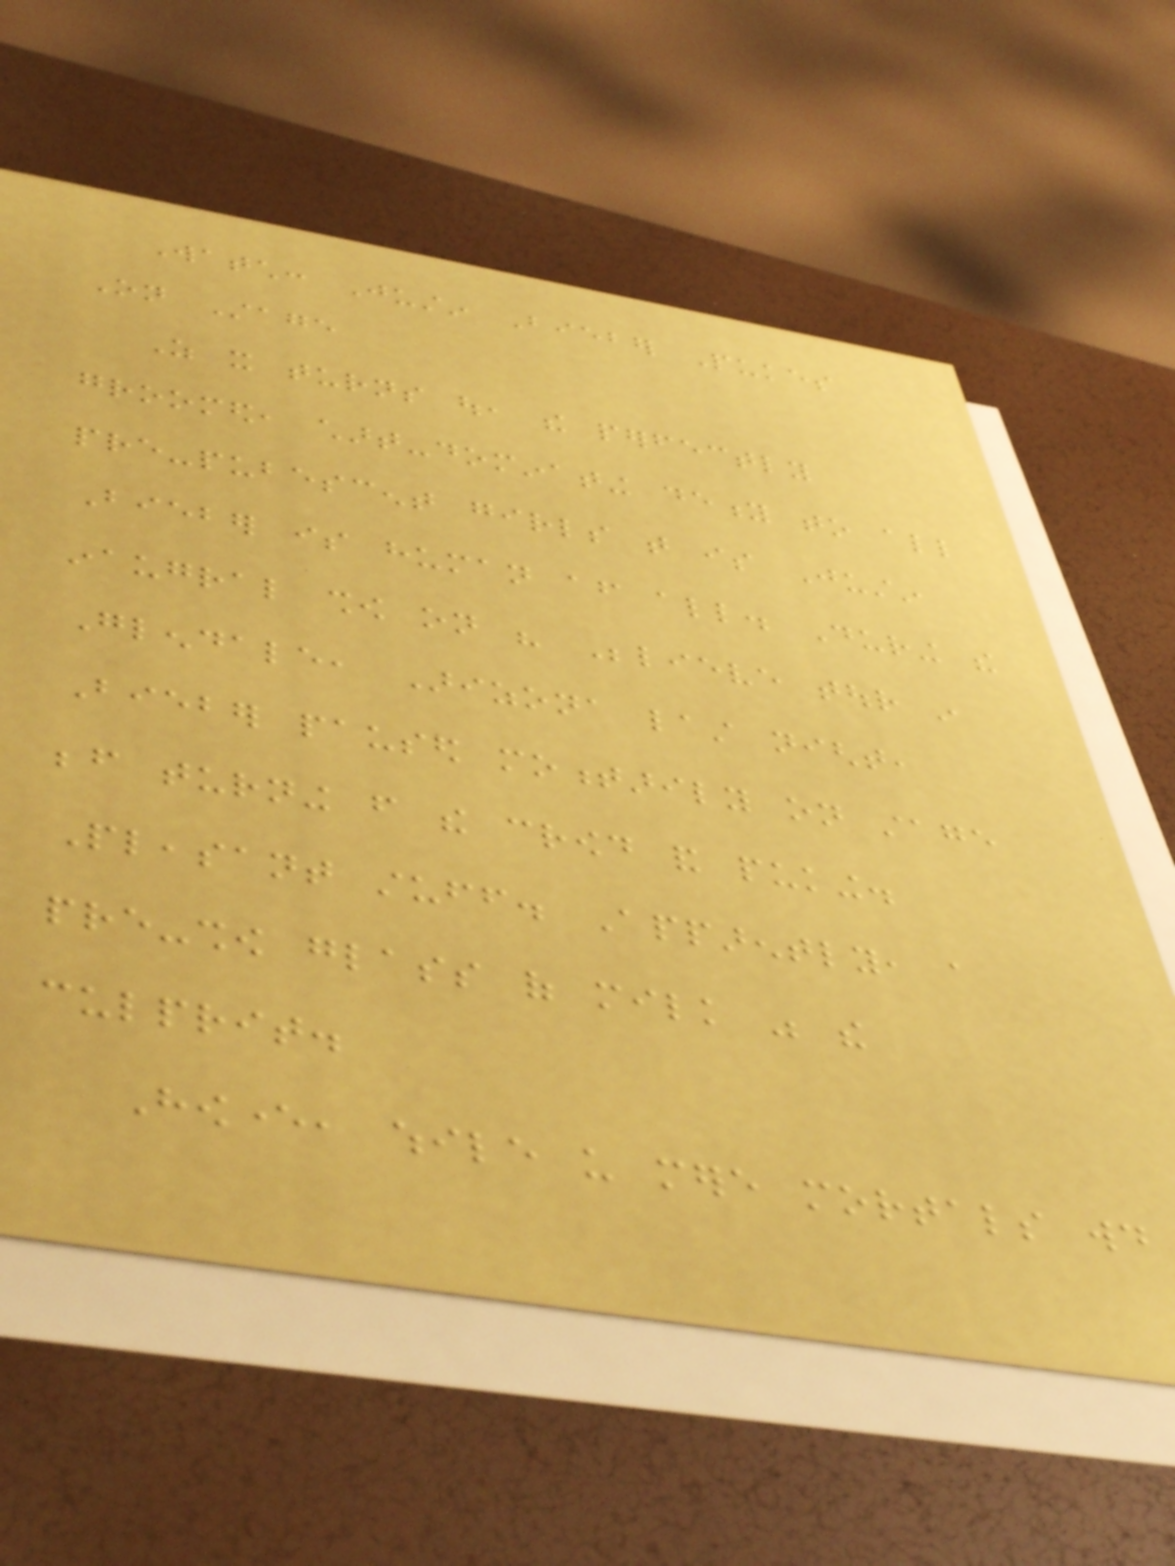Watch: Justin Bieber Pukes
On Stage
As it turns out, the perfectly
groomed, chart-dominating deity to all
pre-pubescent girls that is Justin
Bieber is human after all. During the
inaugral show on his Believe tour in
Glendale, Arizona last night,
Bieber paused momentarily on stage
before turning from the crowd and puking.
Pleasant stuff. Apparently, a
pre-show glass of milk was the
culprit.
However, while us mere mortals would
